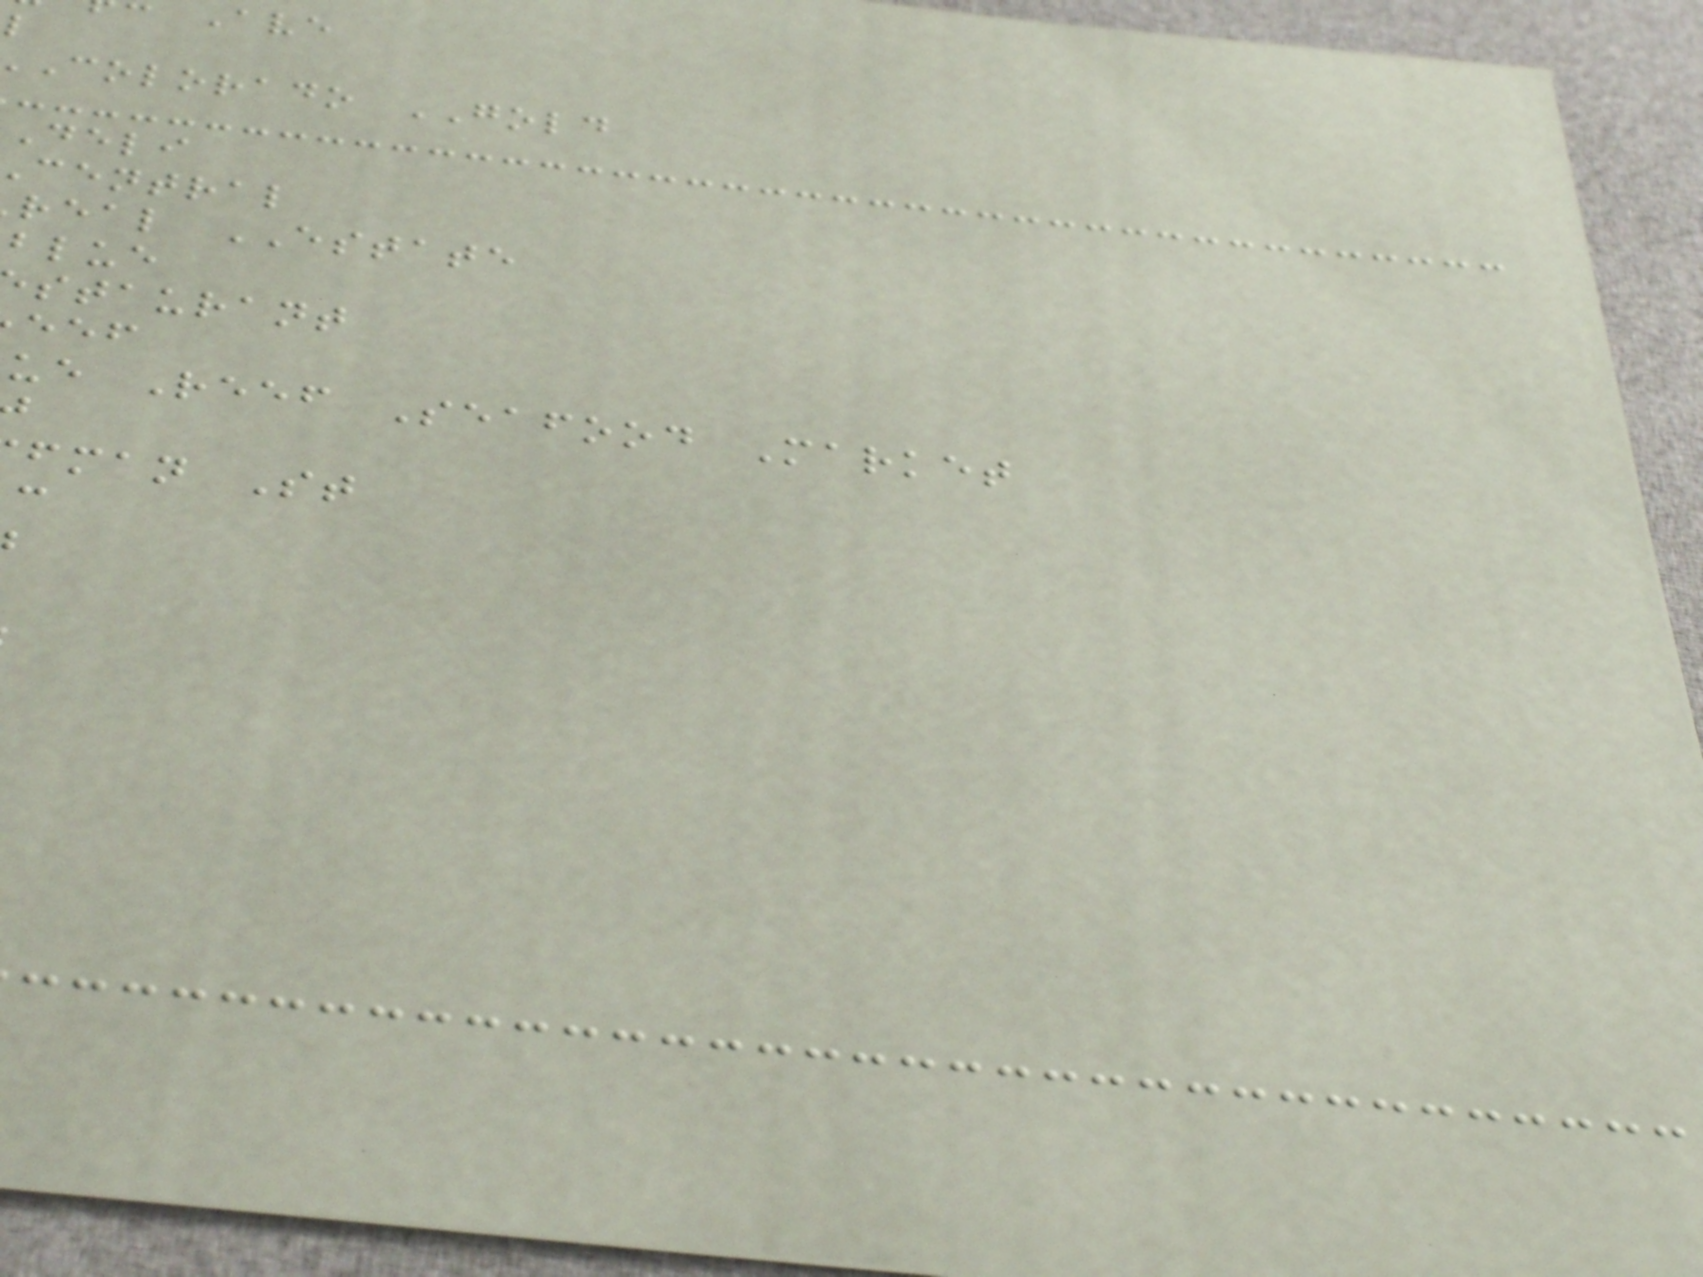Ave
l
colorado GOLD
deli
central
real ESTATE
blue
staurant
ue Reef Seafood Market
fman St
